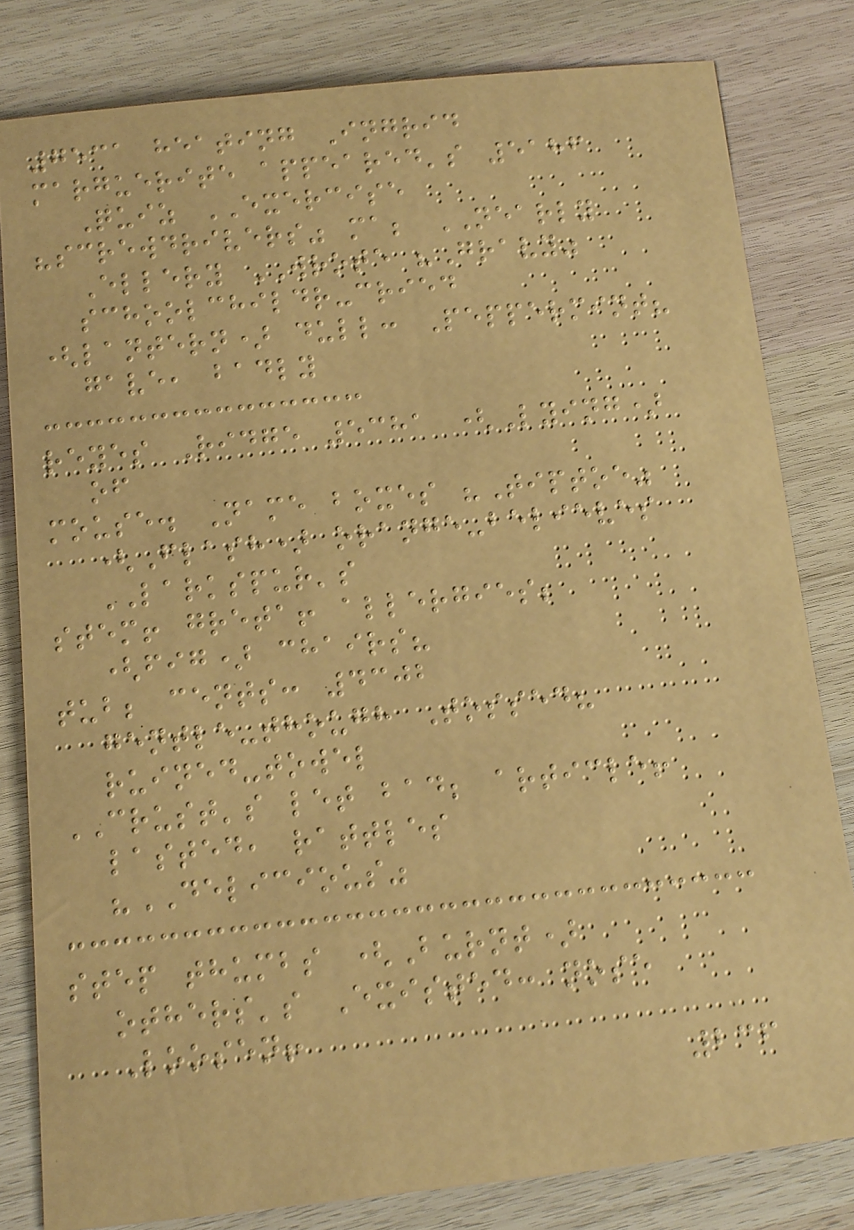7531 heating Ingrid
marguerite appeared's 5186
Quiz EXERCISE
"screwdrivers" ma; NEARLY
Ellery WROTE "Gravy"
schoolchildr-cried
(lantern) dull: Peppermint?
gave, badly
reyes Ridge 5381 (Lying)
of
mouse. Name boxes "Tiptoe"
(Flash) orange-believes
LARKSPUR's
stem! greta! allergies;
(fig) chairs?
tub; cents: 4302
gentle-though Tossed?
ruined-towel
CRUST's let bad; article!
lasted, rattles
"DELICIOUS"
step thumbs (Burnt)
others's Existed: nose
Loosen!
236
